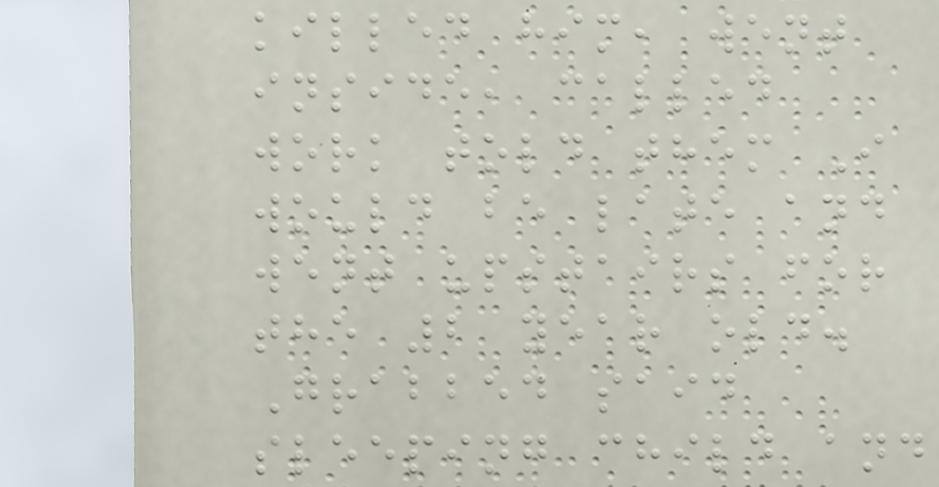killed him, went
inside, called
work told them I
would be late and
went upstairs for
the 2 year old.
Grabbed said
sleeping child and
